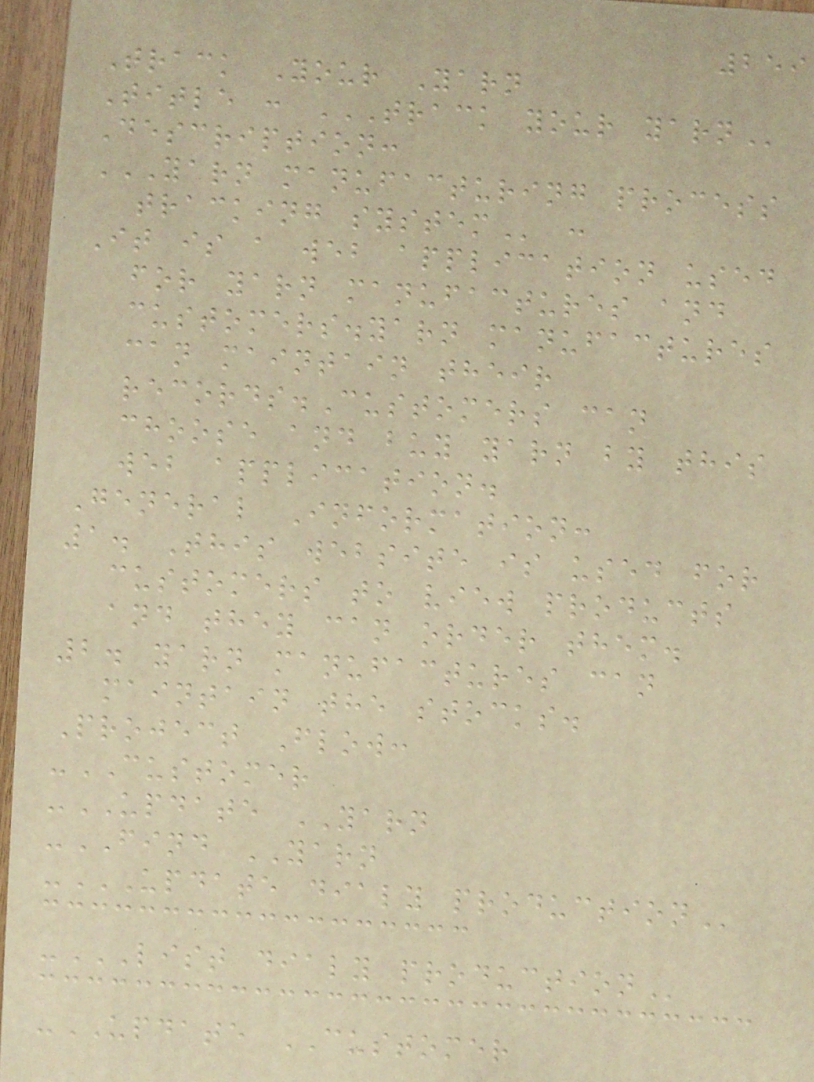259
Track Your Yarn
Title : TRACK YOUR YARN
Description:
YARN MANUFACTURING PROCESS
TRACKING SYSTEM :
It is a web application used
for yarn manufactures and
customers.yarn manufactures
can maintain their
records.Customers can
choose and buy yarn by this
web application.
General Information:
1. This website is used for
customers to view products
and they can order them.
2. yarn manufactures can
maintain the stocks.
Project Flow:
-CUSTOMER
-UPDATE YARN
-FIND YARN
-UPDATE DIALY PRODUCTION
-LIST DIALY PRODUCTION
-UPDATE CUSTOMER
